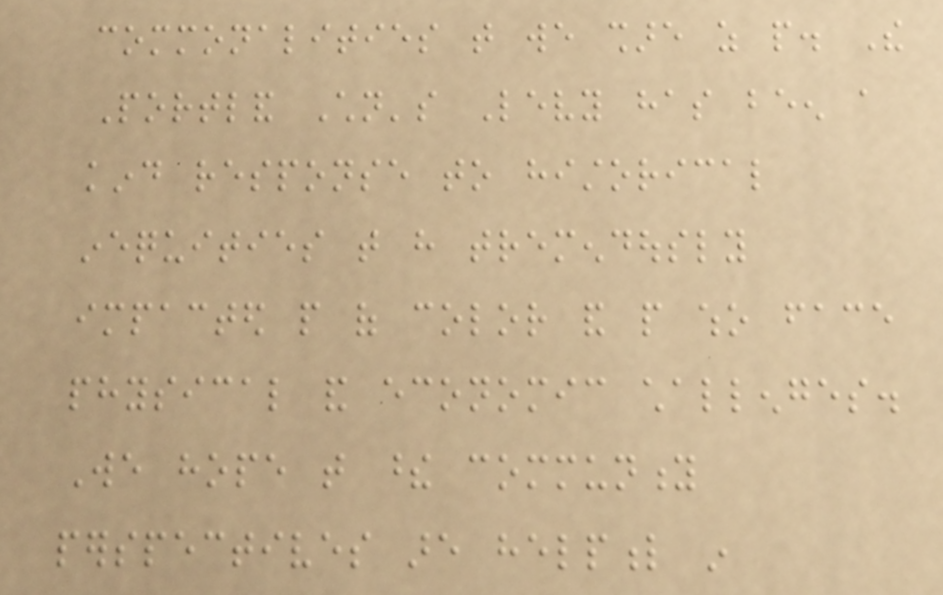commonalities that we share as people. The
Portland Children's Levy has been a
kind response to historical
inequities that have tremendously
impacted people of color and people who face
physical and economic challenges.
We hope that these community
perspectives are helpful in
